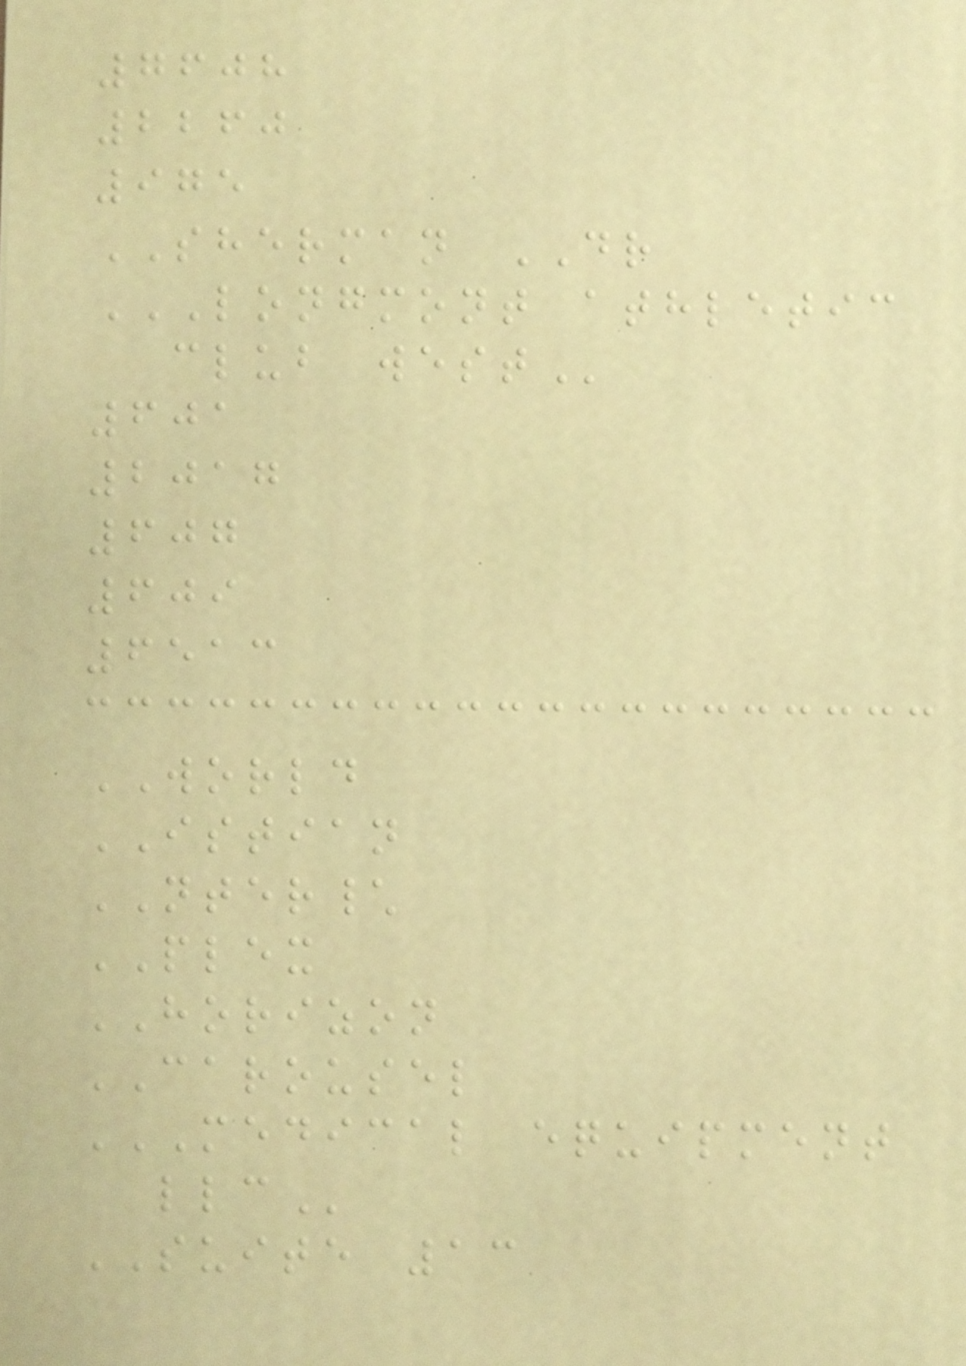7608
2260
975
SHERMAN DR
LONGMONT ATHLETIC
CLUB WEST
601
2017
607
609
6513
WORLD
ISTIAN
NTER\
PLEX
HORIZON
CAROUSEL
MEDICAL EQUIPMENT
LLC
SUITE 13
